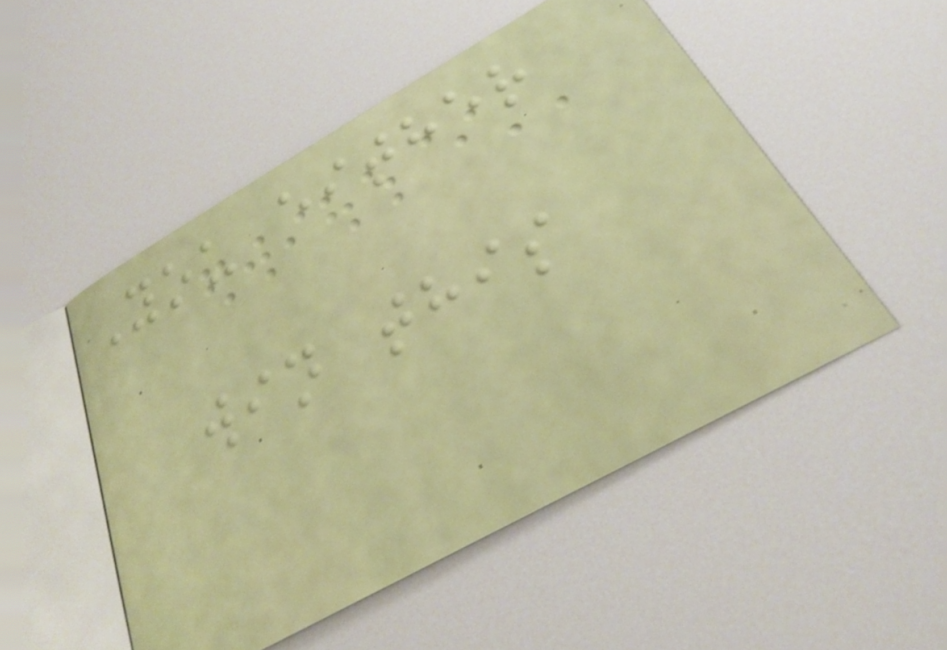You either
win this
